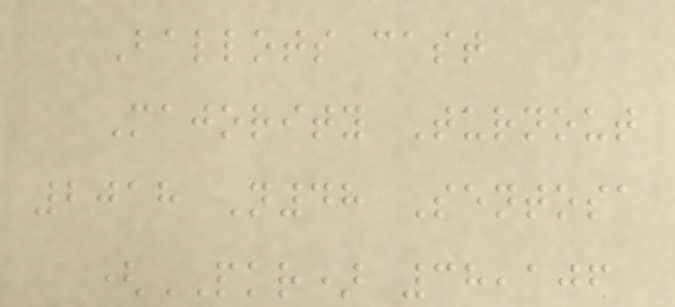Ballots cast
Majority Turnout
2018 N48 Sentosa
(PKR) 38,106
